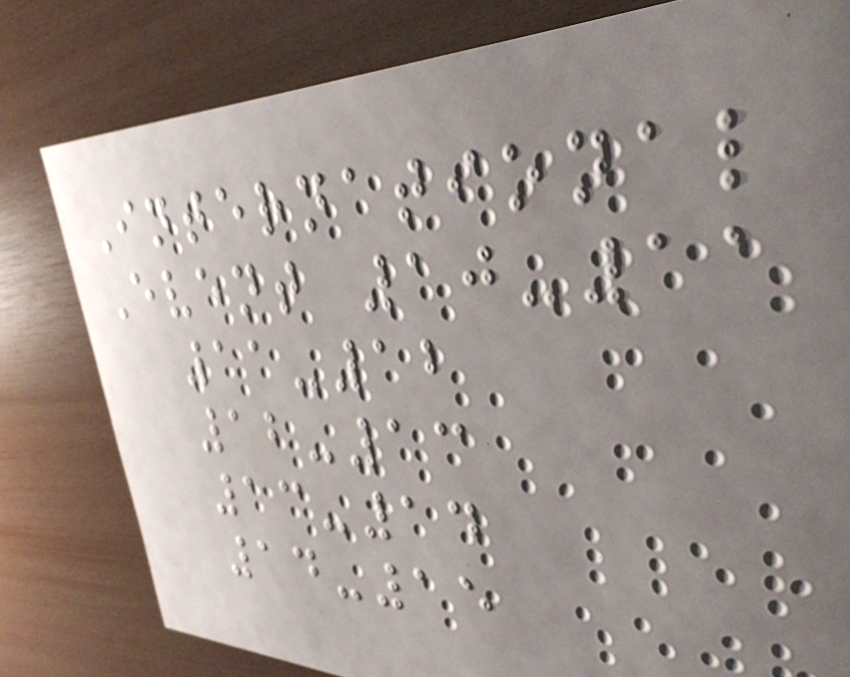International
Event 10-11
11-12
12-13
13-14
14-15
